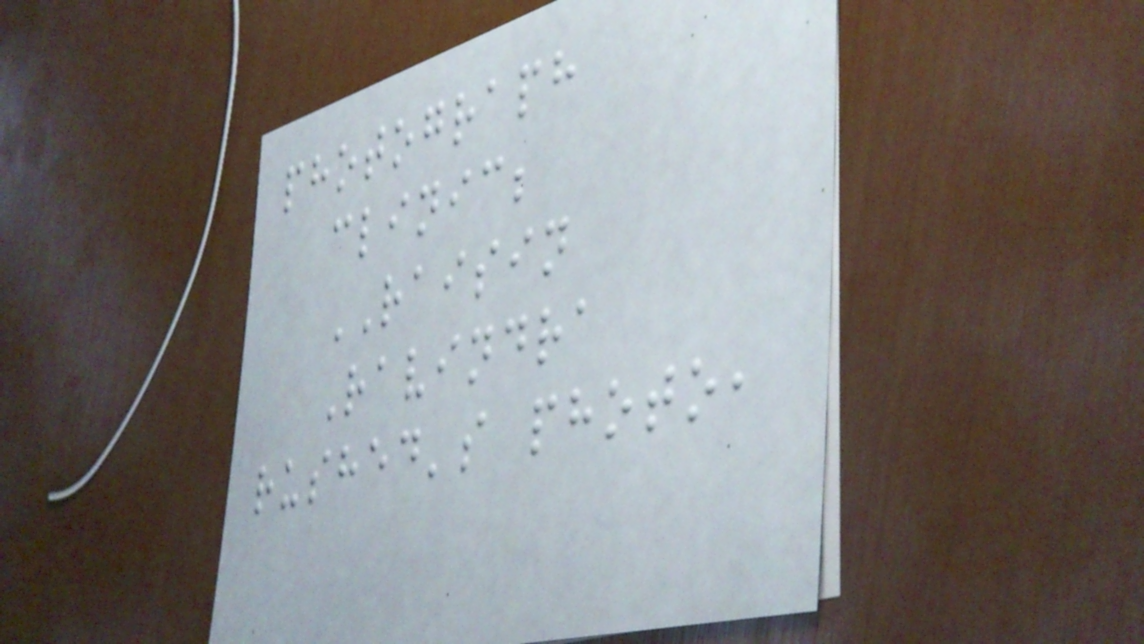photograph
clinic;
RAISIN
Ravindra
rushed's photo,
